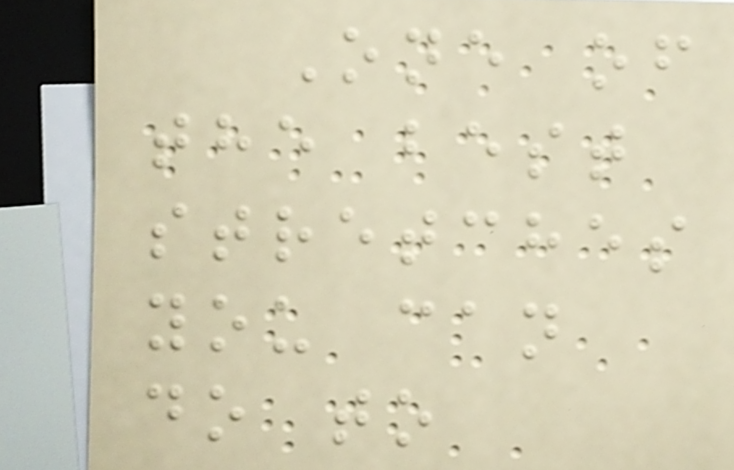One of
the best
stretches
you can
do to
